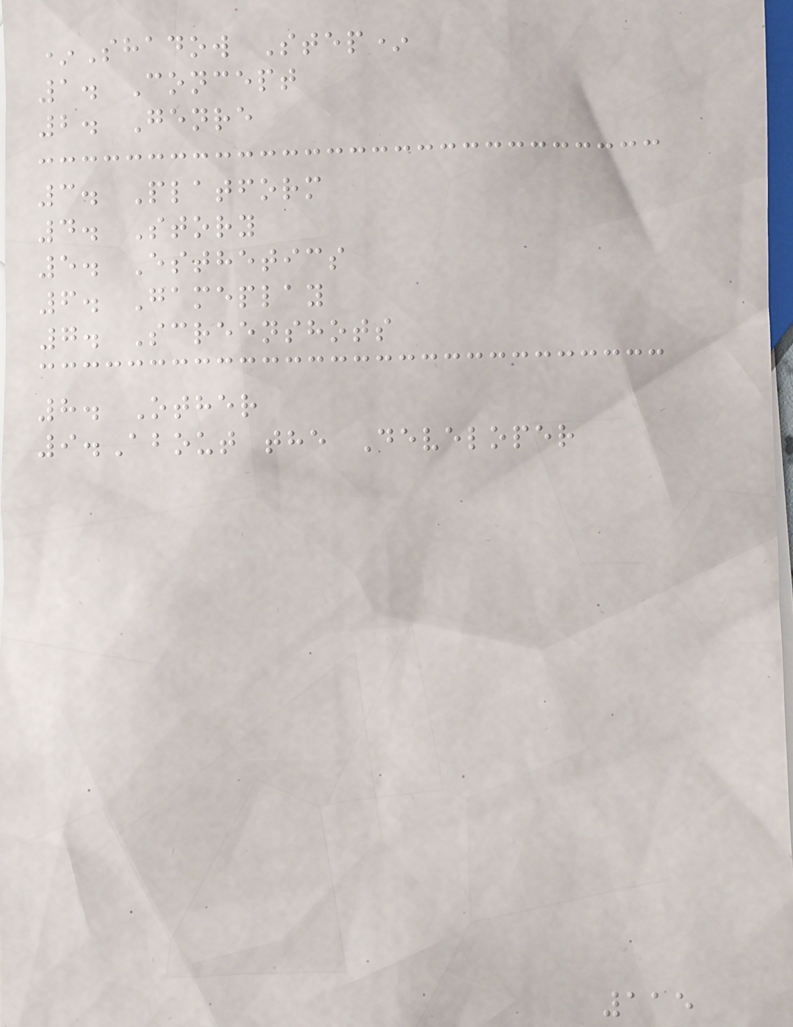*Shadow Step*
1. Concept
2. Genre
3. Platform
4. Story
5. Esthetics
6. Gameplay
7. Screenshots
8. Other
9.About the Developer
115
